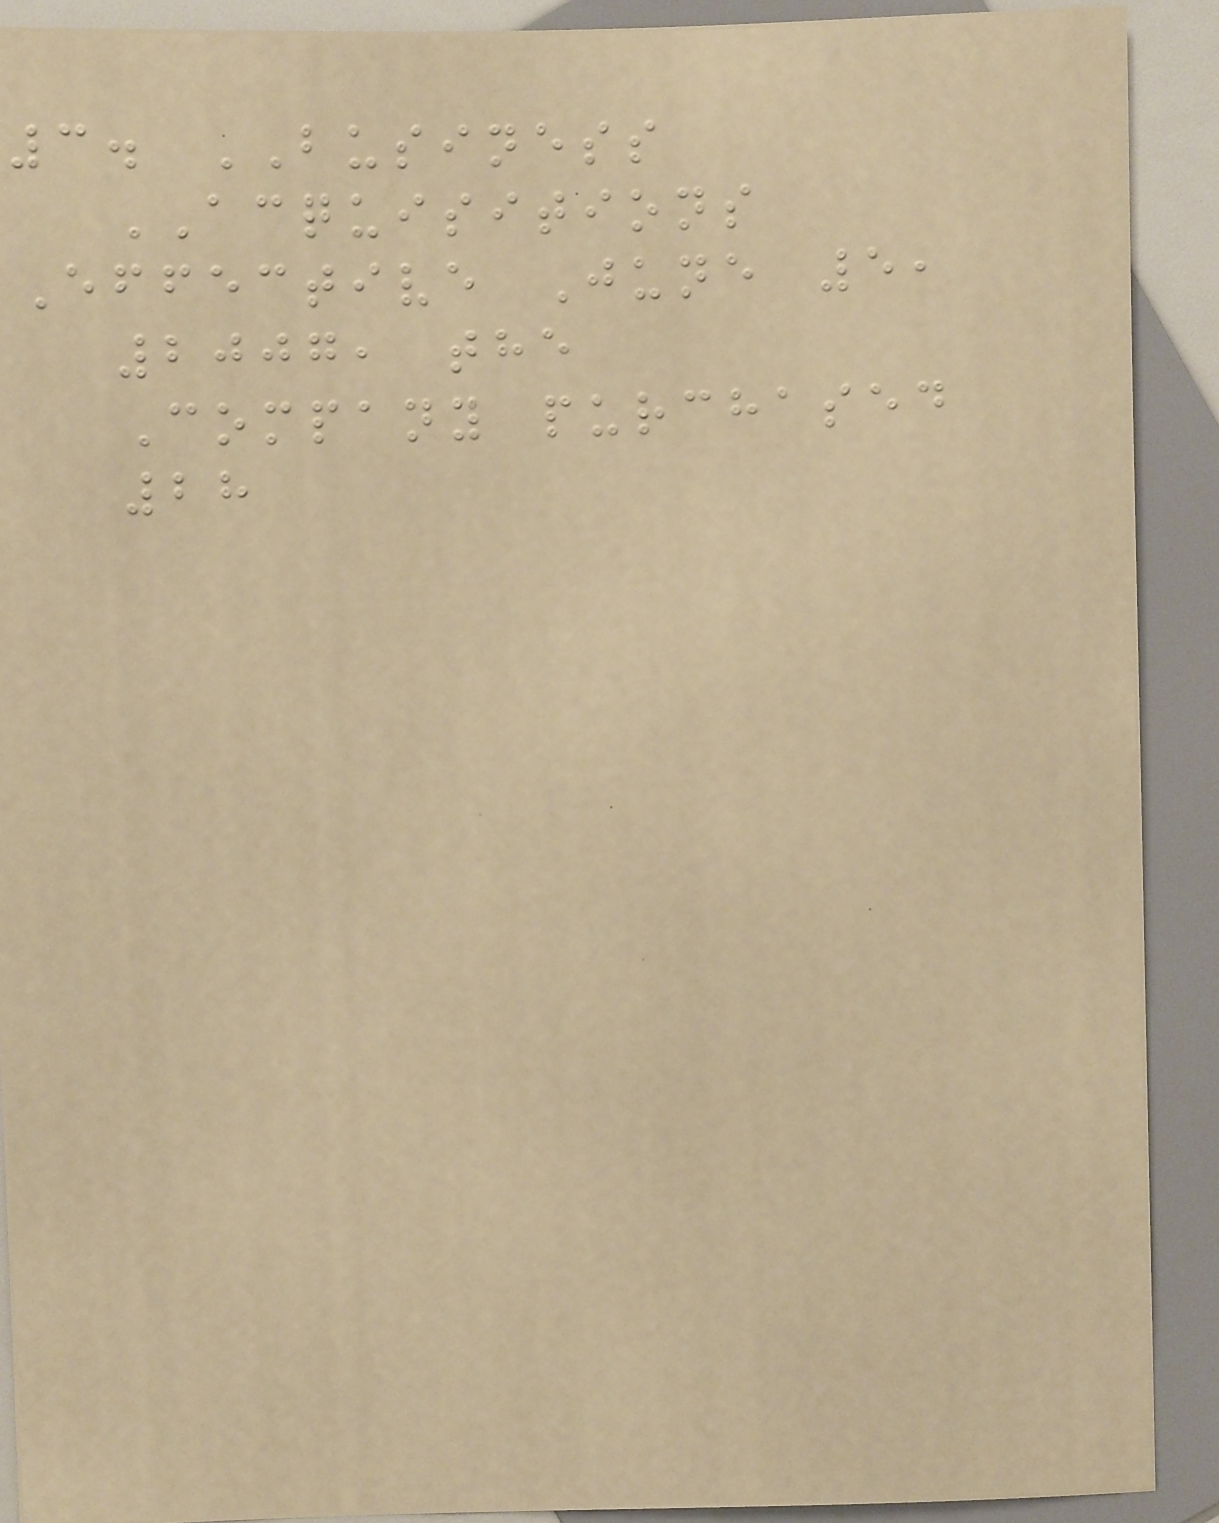3. BUSINESS
ACQUISITIONS
Effective June 5,
2007, the
Company purchased
28
